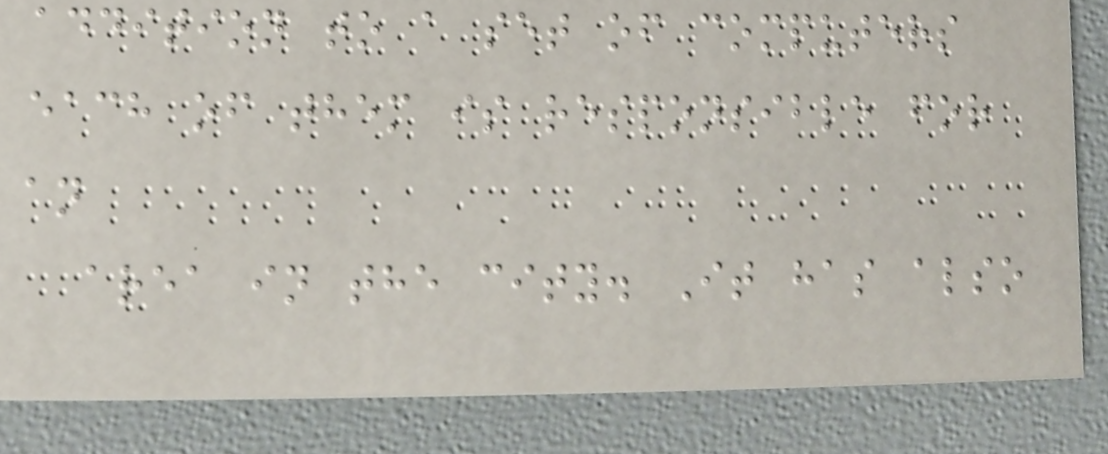addition to a set of computers
each of them is responsible for
an
area in the city. It has also
